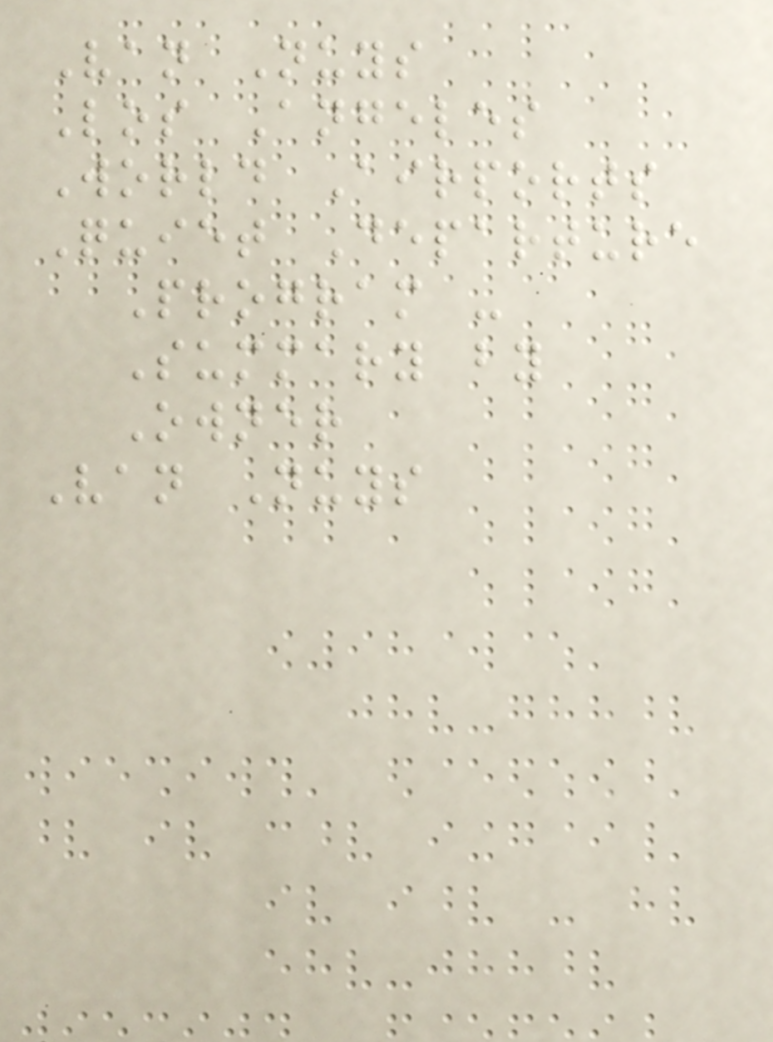Van Nuys
Los Angeles
World Airports
Quiet Departure
Program -
Summary by
Owner
Van Nuys
